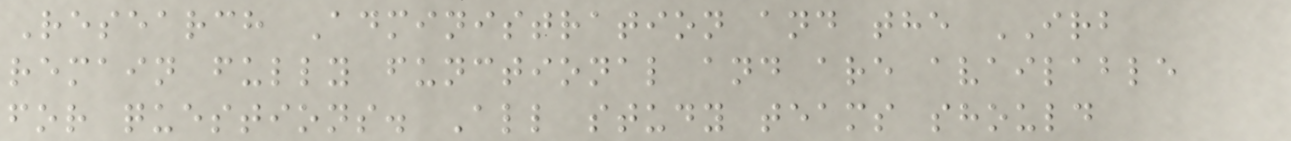Research Administration and the IRB
remain fully functional and are available
for questions. All study teams should
